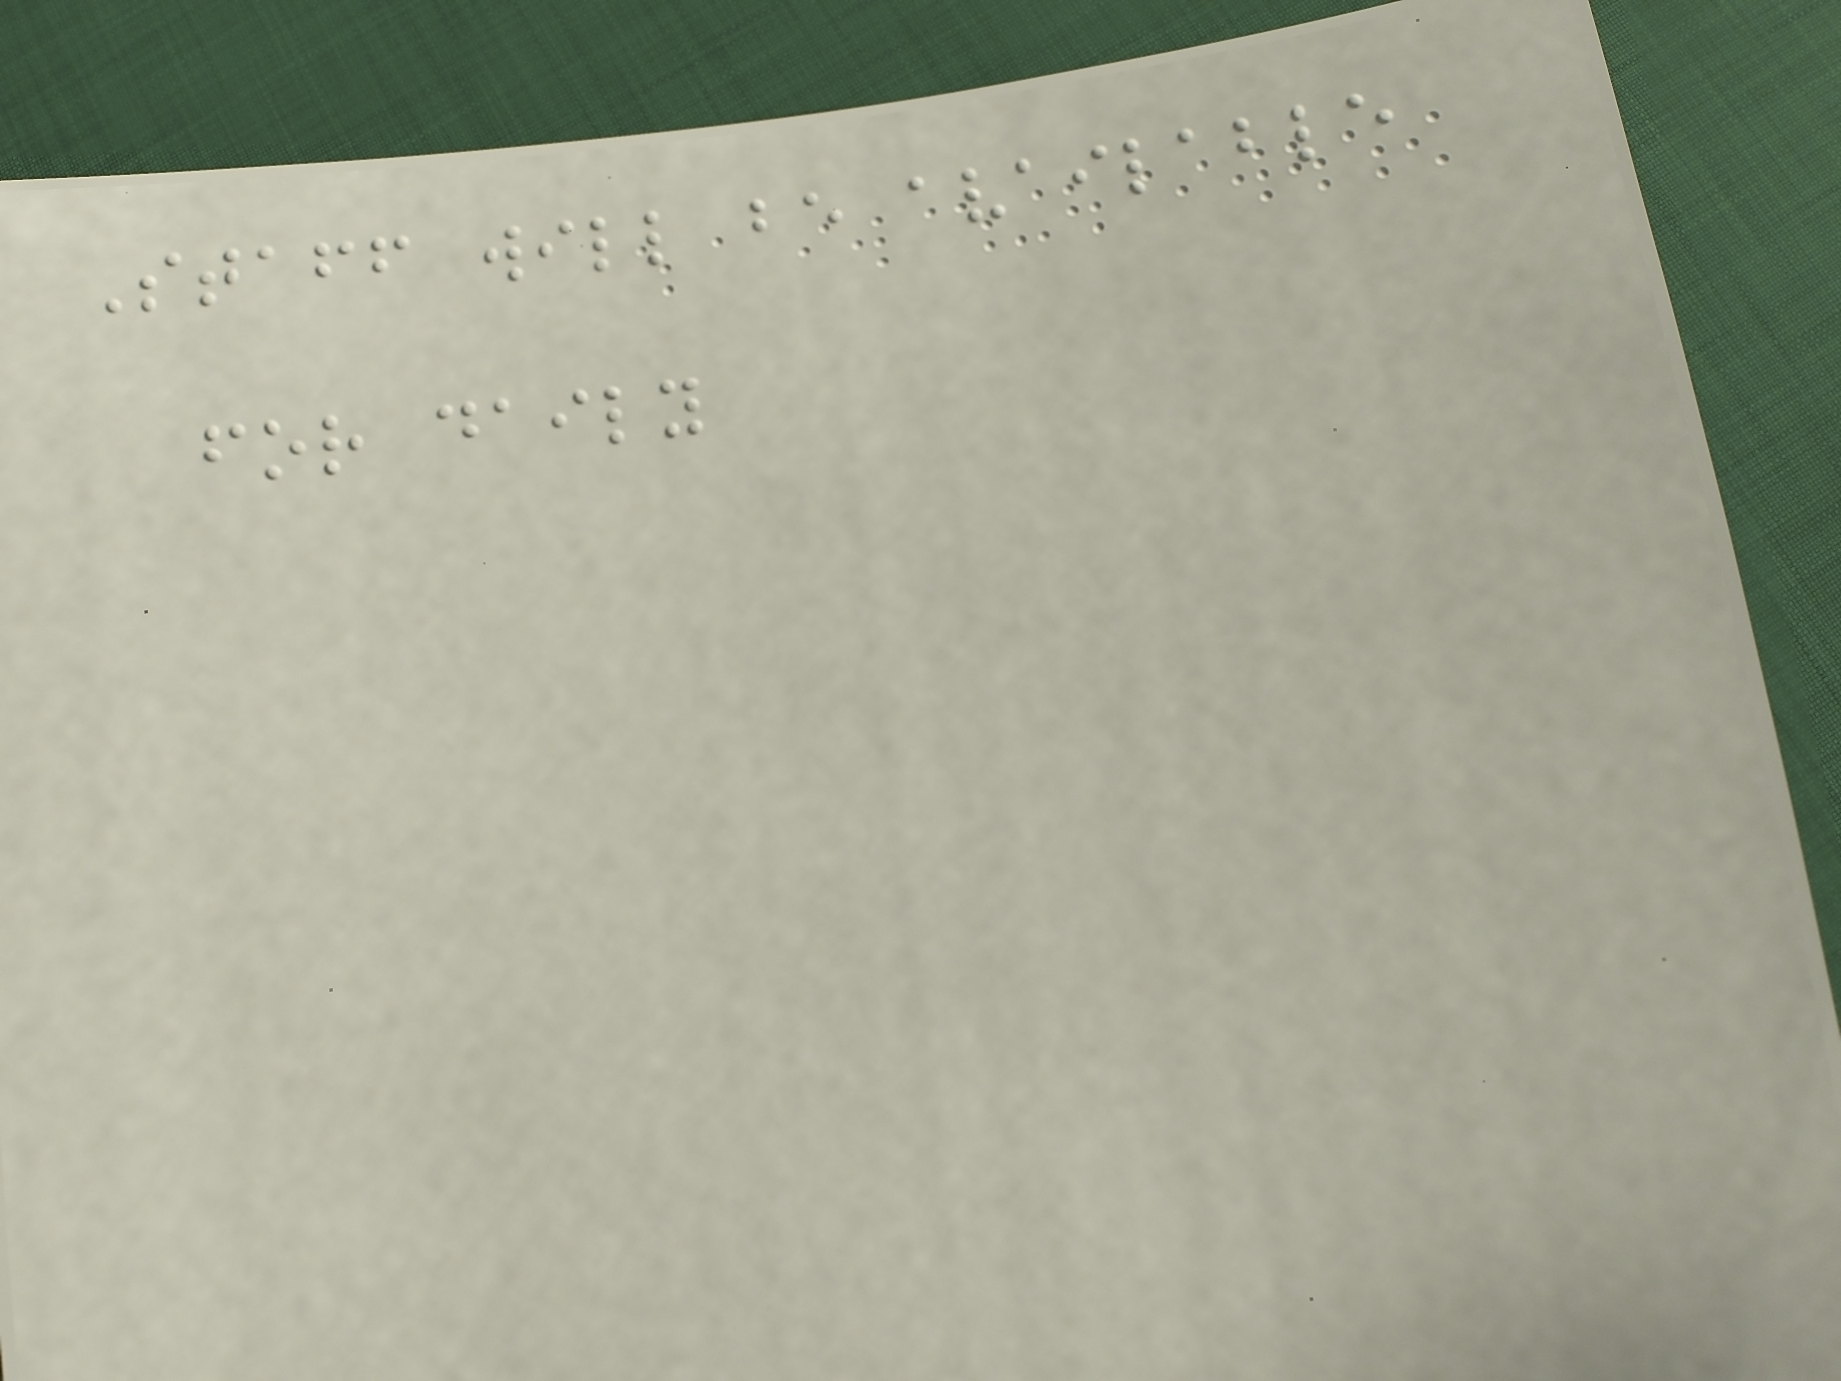Staff will be available
for daily
